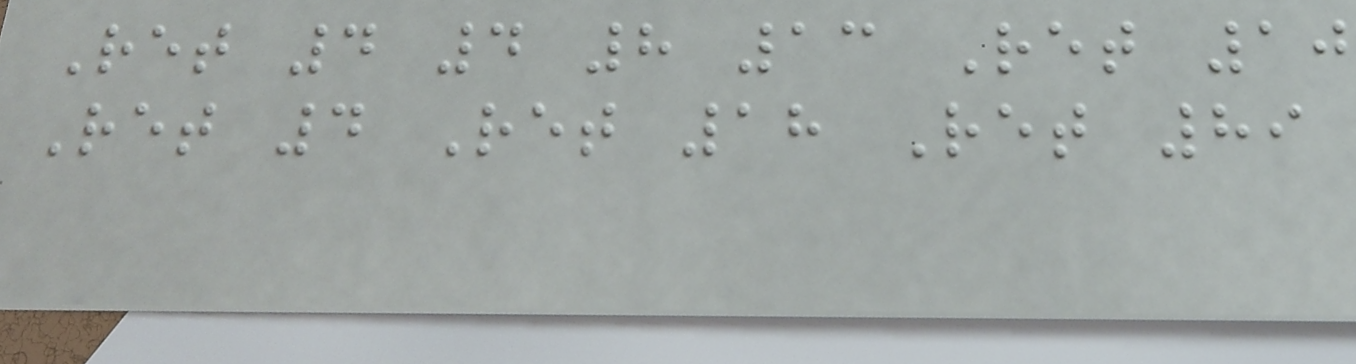Ret 4 4 8 13 Ret 10
Ret 4 Ret 18 Ret 89
